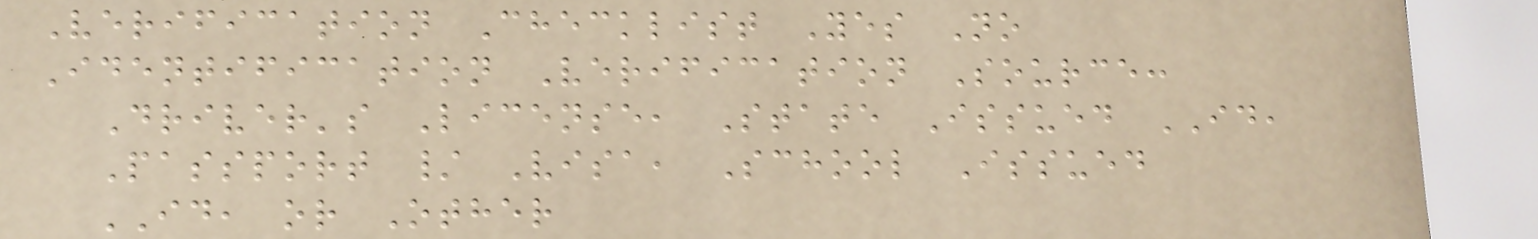Verification Checklist Yes No
Identification Verification Source:
Driver's License, State Issued ID,
Passport / Visa, School Issued
ID, or Other
